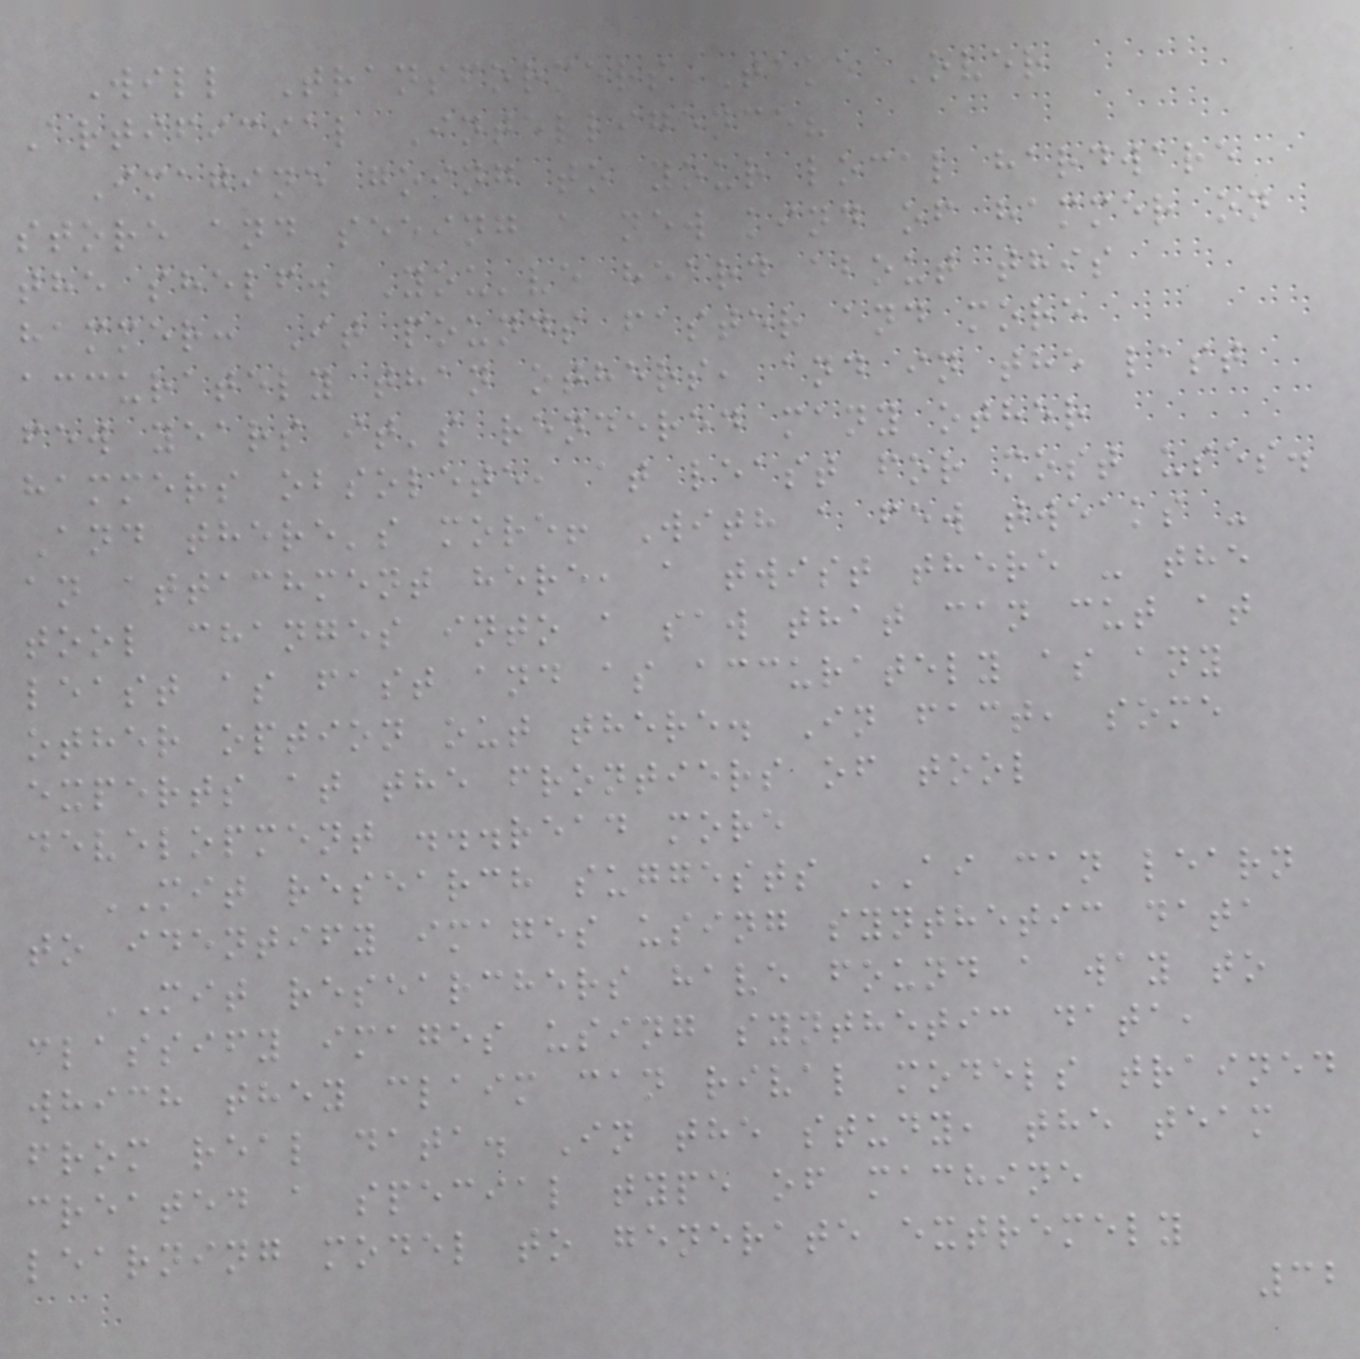Will Transformers Take Over
Artificial Intelligence?
Imagine going to your local hardware
store and seeing a new kind of hammer on
the shelf. You've heard about this
hammer: It pounds faster and more
accurately than others, and in the last
few years it's rendered many other
hammers obsolete, at least for most uses.
And there's more! With a few tweaks -
an attachment here, a twist there - the
tool changes into a saw that can cut at
least as fast and as accurately as any
other option out there. In fact, some
experts at the frontiers of tool
development ...read more
MIT research suggests AI can learn
to identify images using synthetic data
MIT researchers have found a way to
classify images using synthetic data,
which they claim can rival models trained
from real data. In the study, the team
created a special type of machine
learning model to generate extremely
32
